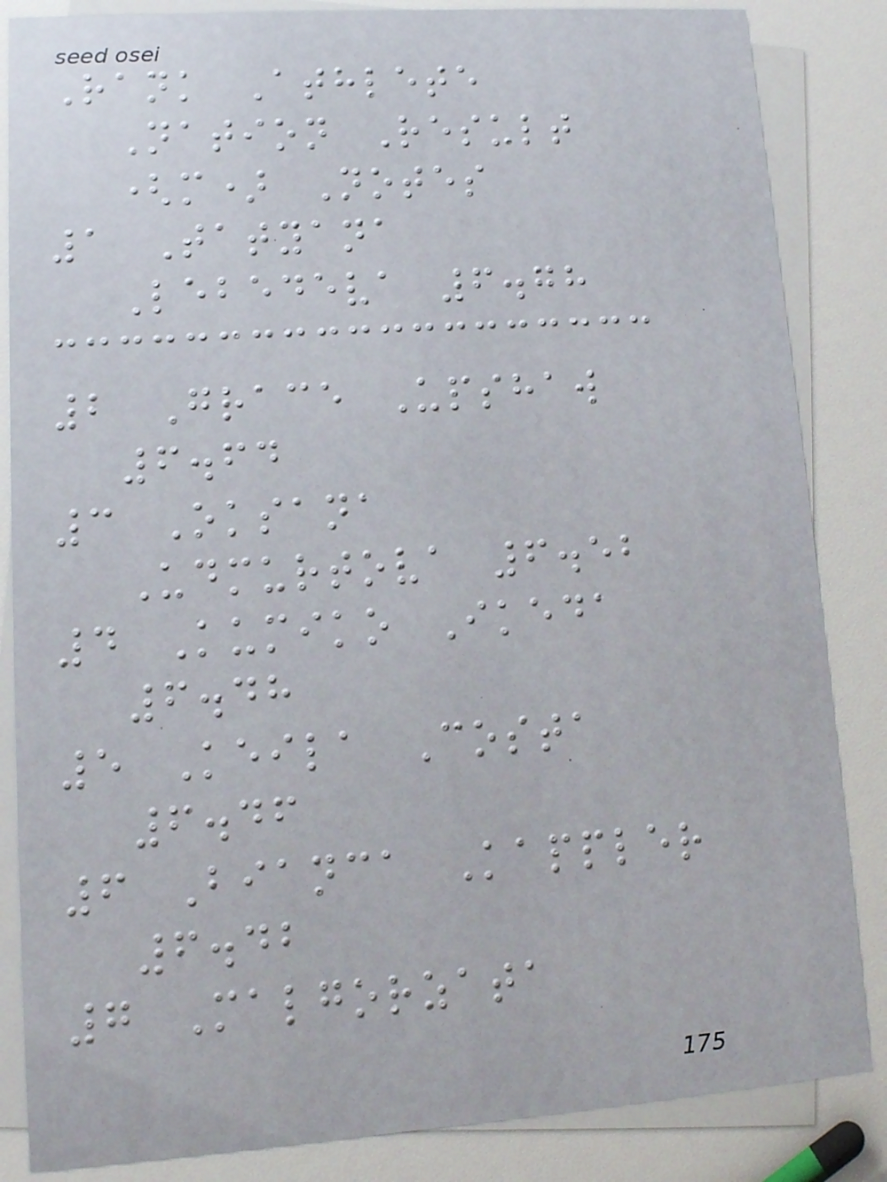Rank Athlete
Nation Result
(m) Notes
1 Tatyana
Lebedeva 6.78
2 Grace Upshaw
6.64
3 Oksana
Udmurtova 6.52
4 Kumiko Ikeda
6.48
5 Keila Costa
6.46
6 Bianca Kappler
6.42
7 Malgorzata
